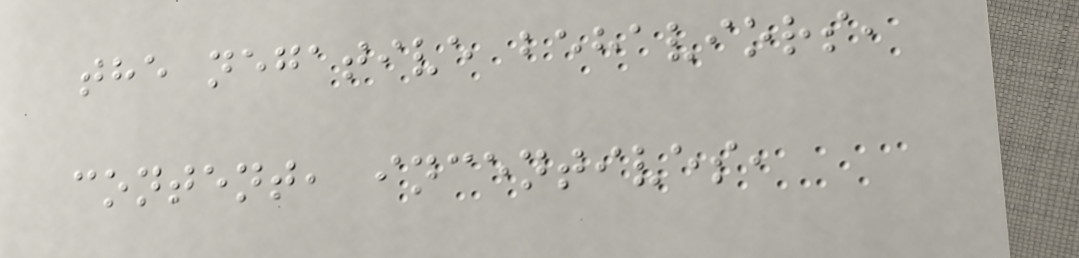the negative behaviors,
content, incentives,
